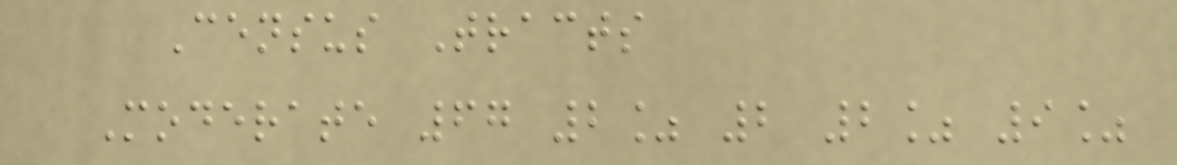Census Tracts
Moderate 67 2% 2 2% 9%
